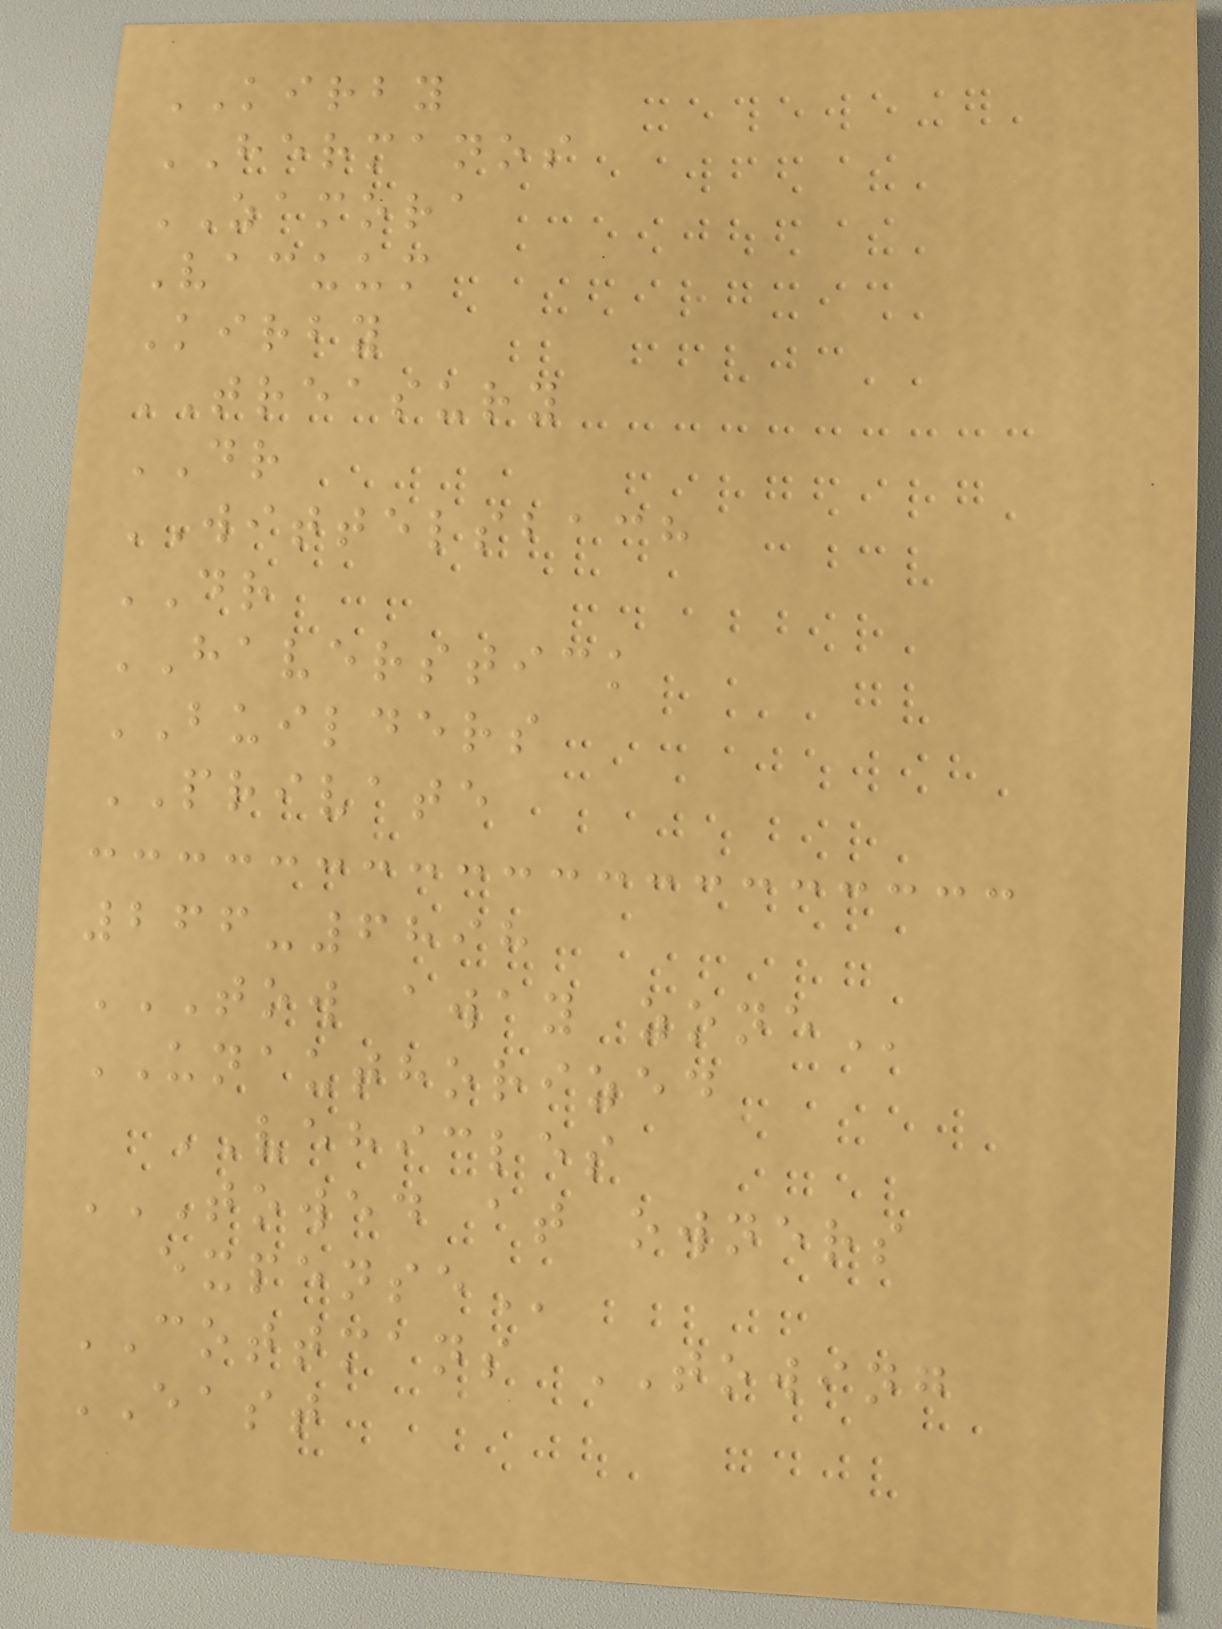KIRBY
HERMANOS
ZAMORA
Vacuum
Kirby
TREASURY
DR
WITTELSBACH
DR
HAVERSTICK
BUILDERS
PRIVATE
266-6898
TOW AWAY ZONE
UNAUTHORIZED
VEHICLES
TOWED AT OWNERS
EXPENSE
COTTMANS TOWING
EAST
